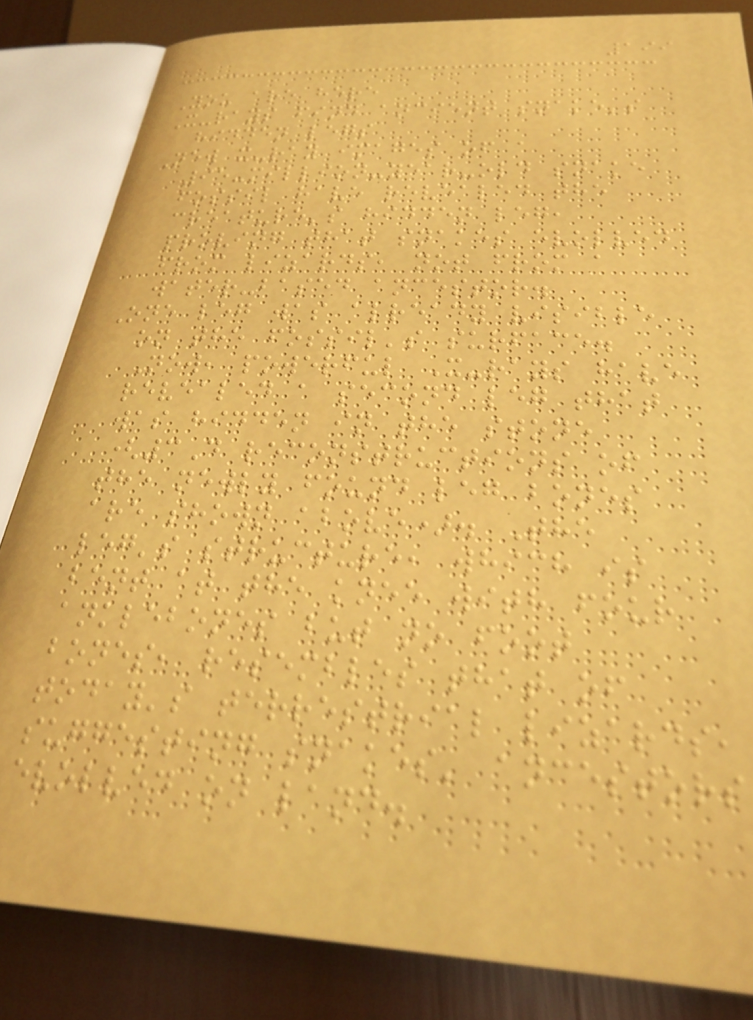199
You are here
X-rays find ancient snake's
hidden legs
New x-ray images of a
95-million-year-old snake
fossil have revealed the
creature's hidden leg,
proving that snakes evolved
from lizards, not from a
water-based ancestor.
One leg was already visible
on the fossil's surface.
Now, powerful X-rays have
revealed a second leg that
was hidden in the stone
(3D reconstructions of
the newly found leg bones
are shown above). The
leg's structure, which is
bent at the knee with four
anklebones but no foot
bones, resembles that of
today's terrestrial lizards,
suggesting snakes' ancestors
evolved on land.
